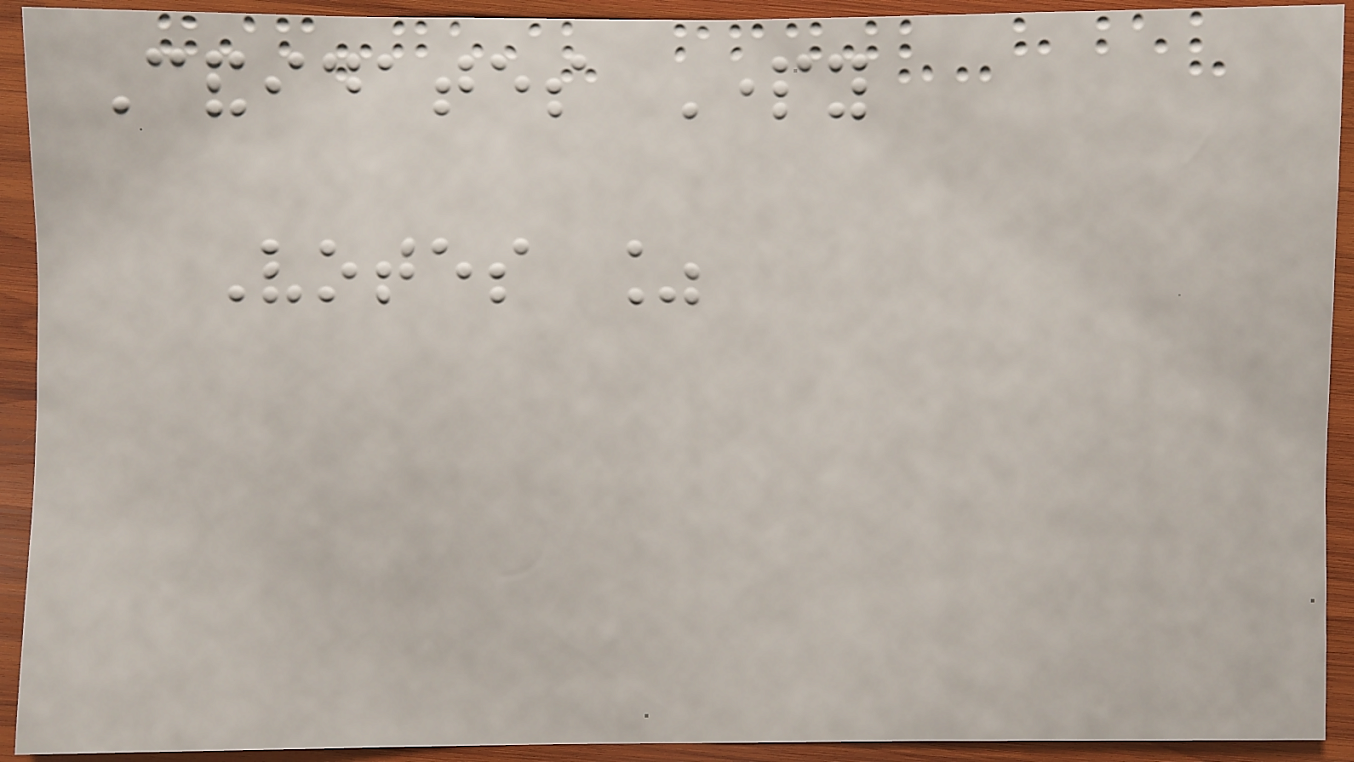Candidates Party
Votes %
